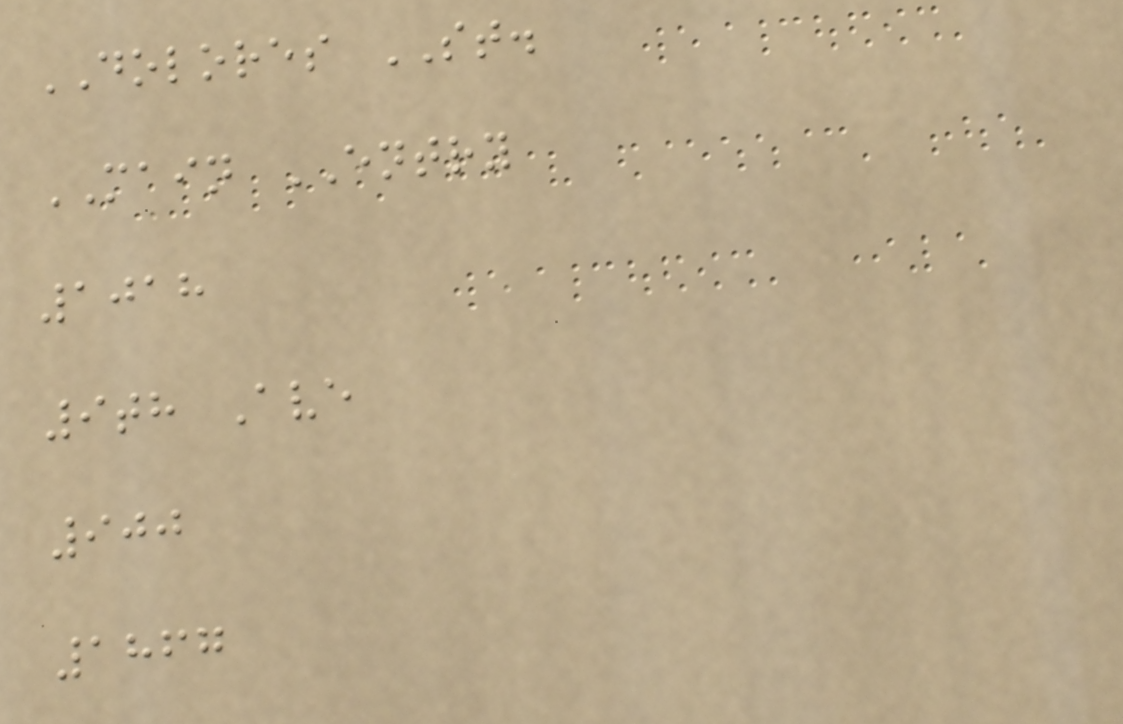DOLORES ST.
MAIN ENTRY
1018
9th Ave
900
1867
